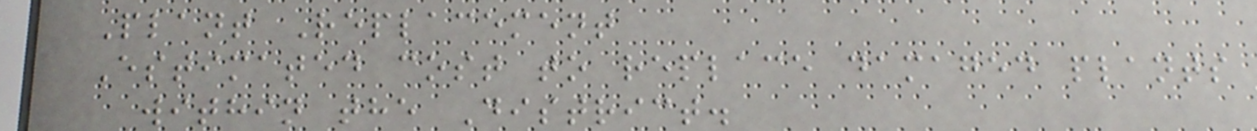Plant Replacement
Estimated cost to replace damaged plants
within the District.
